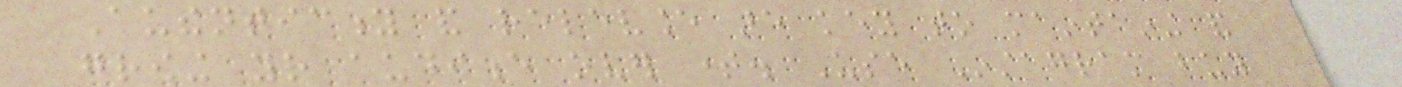Authenticity and relevance are key to maintaining and
growing your audience over time. Use Instagram buy
